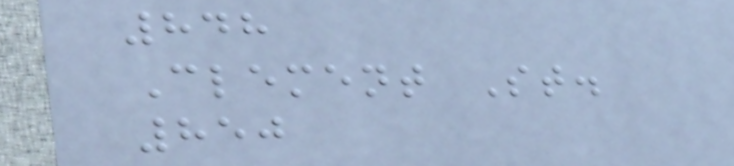848
Clement St.
850
